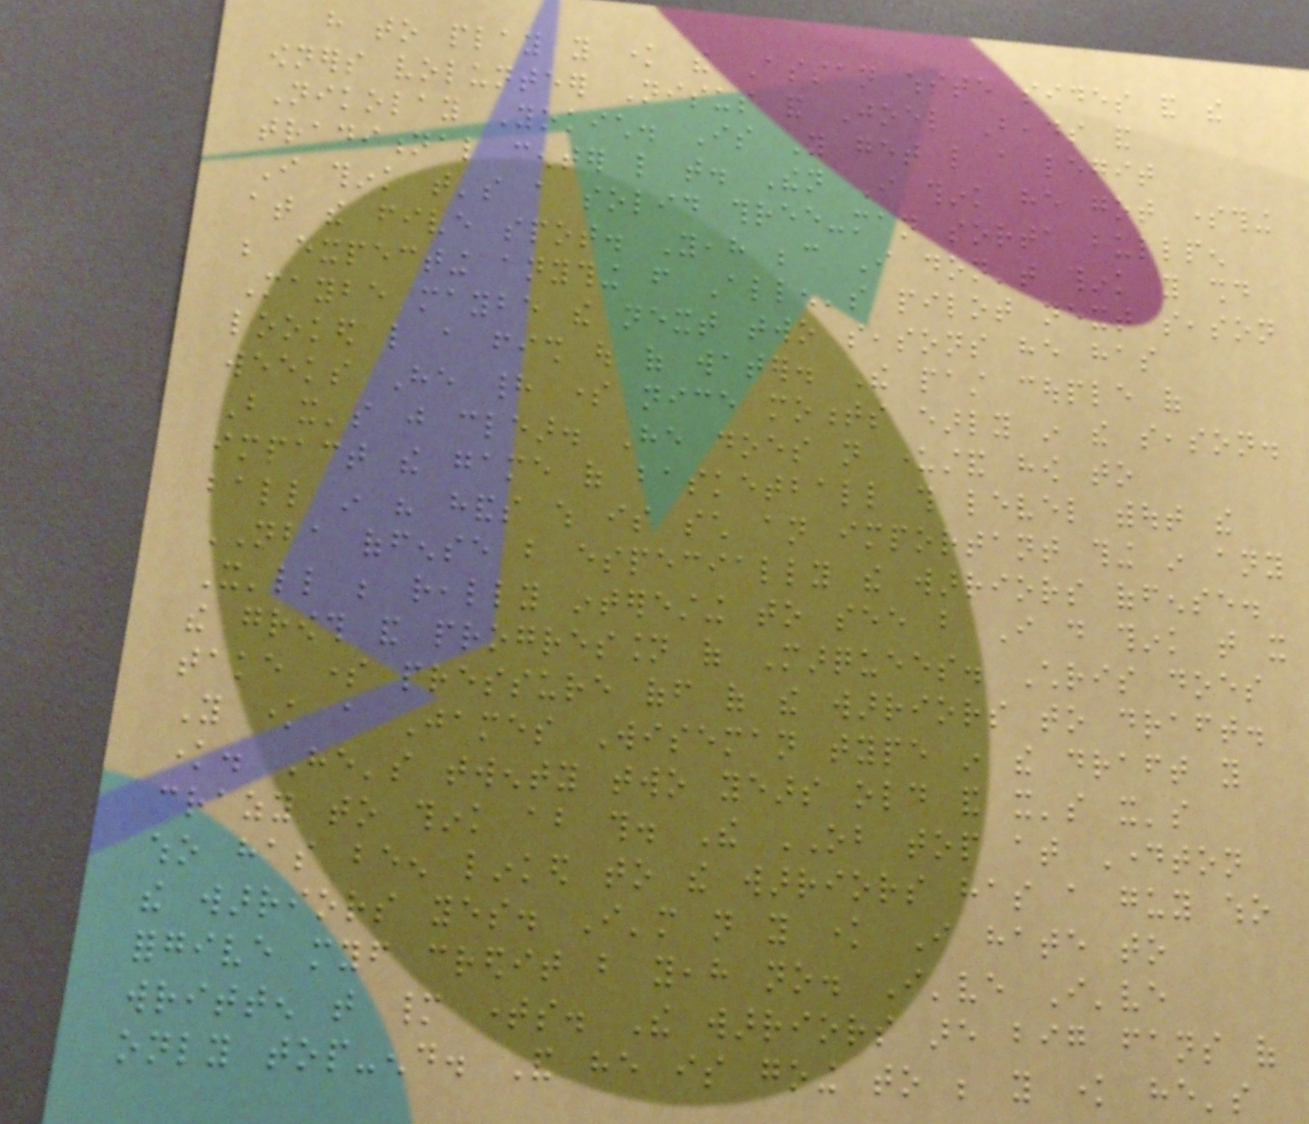have to play you know the Assan white sides and the
owners volunteer Nisus and Joel Beads and
Nikolay Yokich. Is You get like a legit
traditional center like that. Then I think he got something
I think that's a solid three-man sorta bullpen
at the five spot. Yeah because I don't think you should
be expecting anything from Allen's pilot next season
Maybe maybe the next two seasons he has
looked like a fish out of water. The past couple of
weeks He had some nice moments early in the season.
But it's just clear. He does not understand how to
impact the game of basketball this level without the
ball in his hands which is such an important thing in any
NBA offense but especially the warriors offense.
It'll be really interesting to see but I do think that it
the growth and progression of Marquees. Chris does
take some pressure off of the warriors to draft.
You know a James Wiseman type in the draft you
know. He's twenty two years old and it's it's
crazy to think about this. The OB top at Dayton
who has been linked to the warriors has a guy who
the warriors yes. I'm not you know I hate to
forgive myself credit but yeah no. I've I've
written that many times. The warriors are big fans of
only top-end. And he is going to be you know he's
